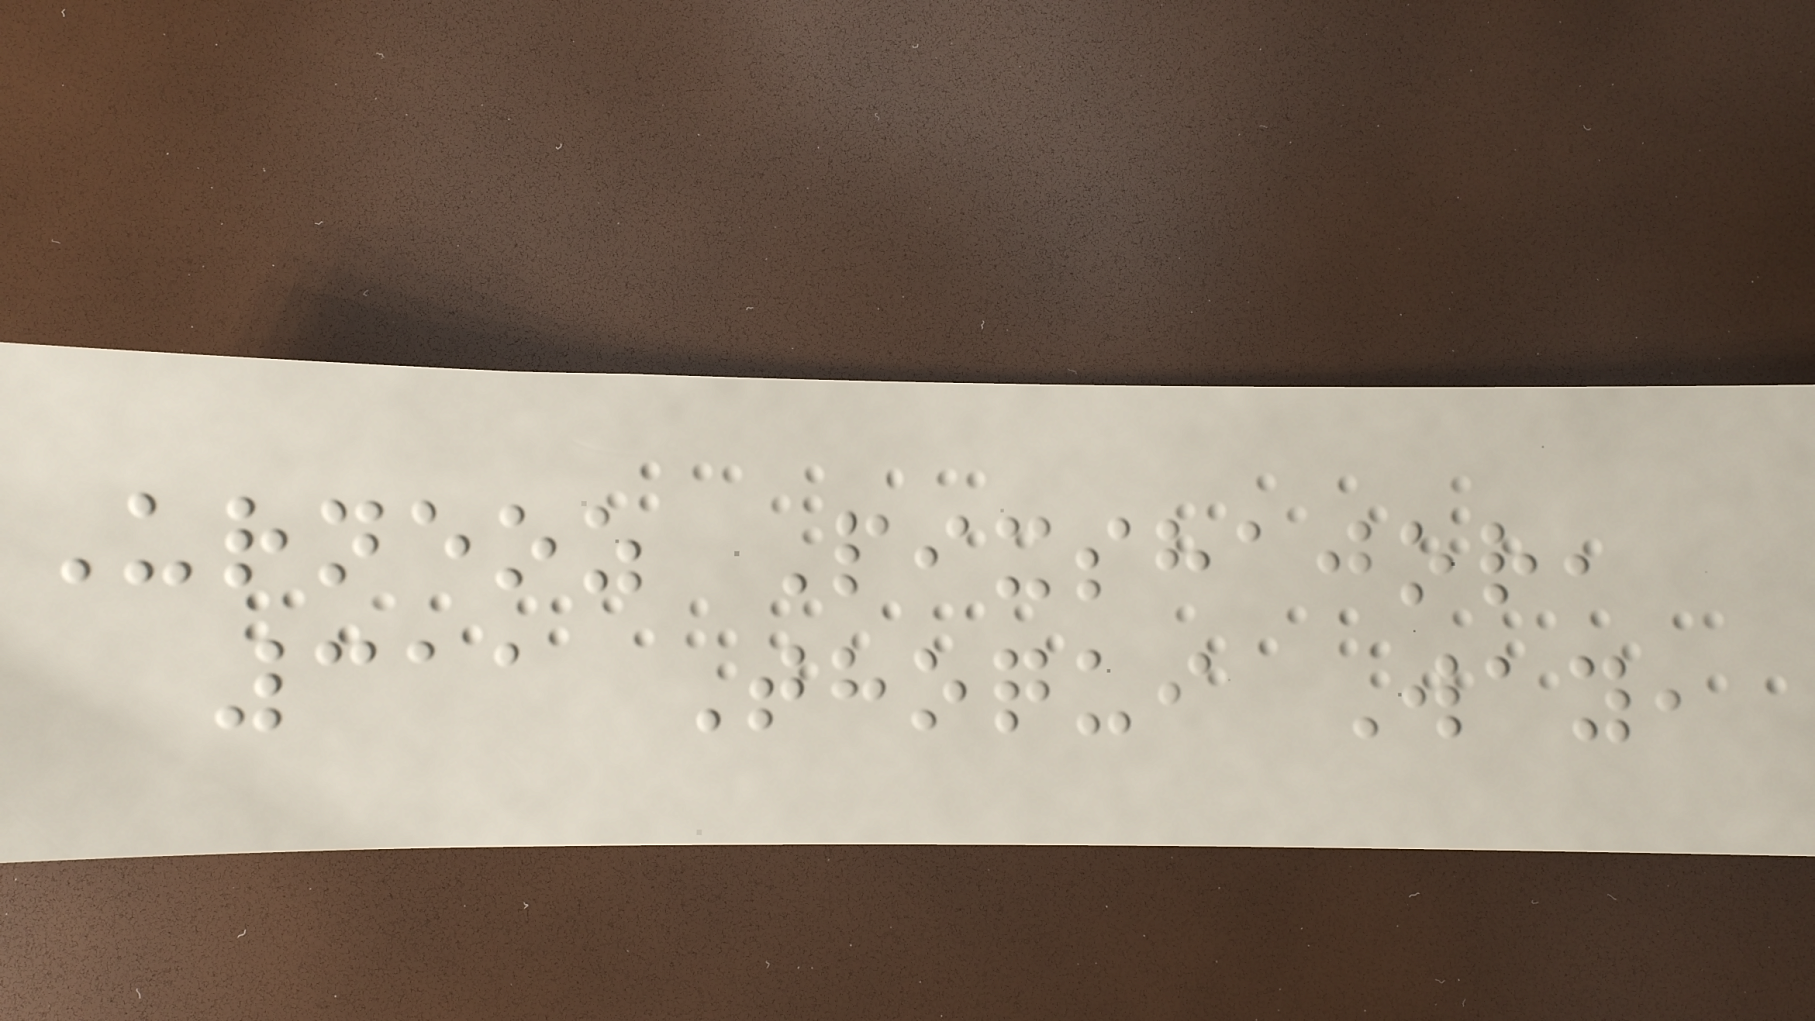Urneoz Pixshajor,
311 Thoqui Way,
